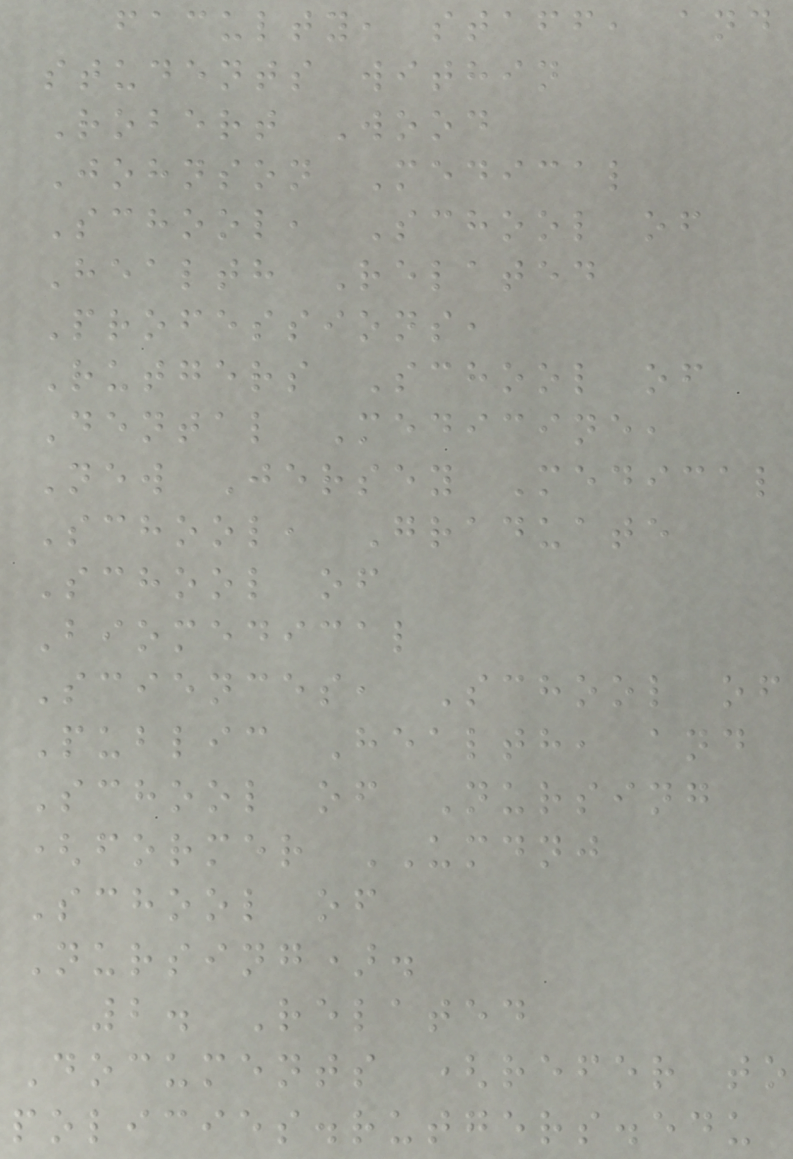faculty, staff, and
students within
Robert Wood
Johnson Medical
School, School of
Health Related
Professions,
Rutgers School of
Dental Medicine,
New Jersey Medical
School, Graduate
School of
Biomedical
Sciences, School of
Public Health, and
School of Nursing
(former UMDNJ
School of
Nursing).
2. Related
Documents (refer to
policies.rutgers.edu
